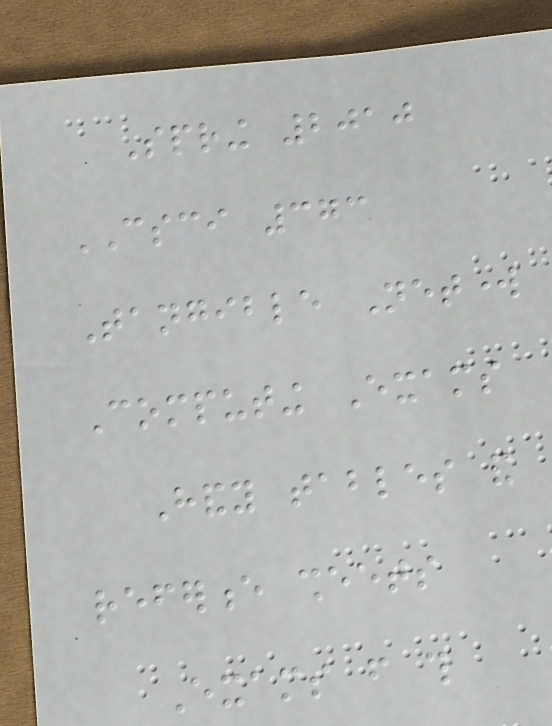Spring 2010
CSCI 373
Tangible Network
Computing Exams
Handy tables and
reference sheets
Exams from this
